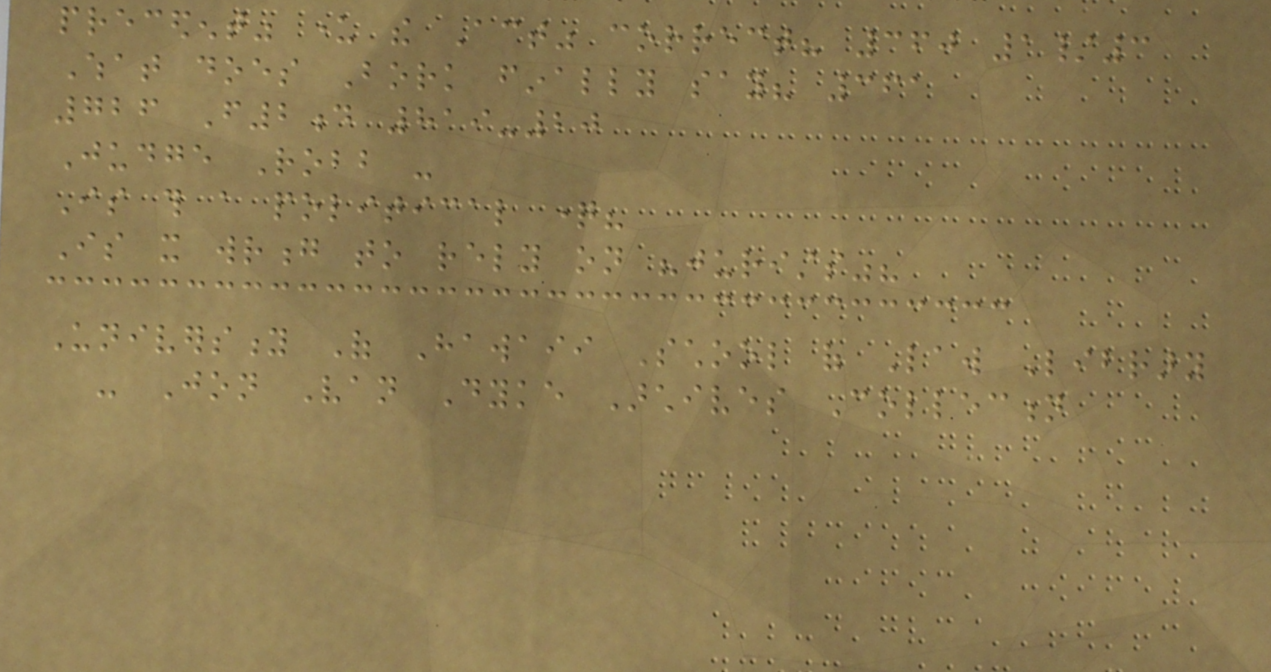precedent" under the Act" correct? 360 1/3
What does Bork finally say? 361
726 F2d 819-20
Judge Robb -
Is this a political question?
Is it wrong to rely on "jurists"?
University Of Hawaii School of Law Library
- Jon Van Dyke Archives Collection
